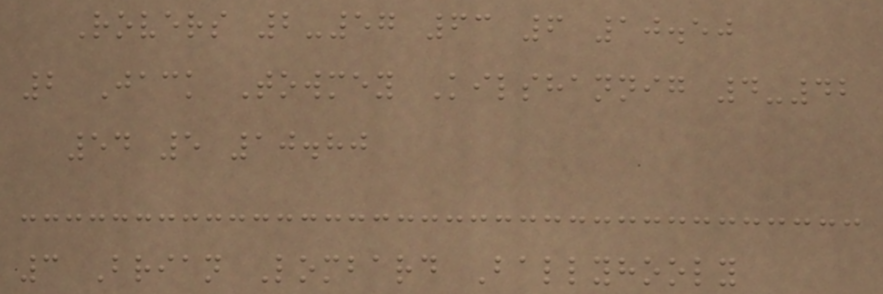Rovers 2-57 63 6 10.50
2 Jack Towmey Kilshannig 4-42
54 5 10.80
3 Brian Lombard Ballyhooly
